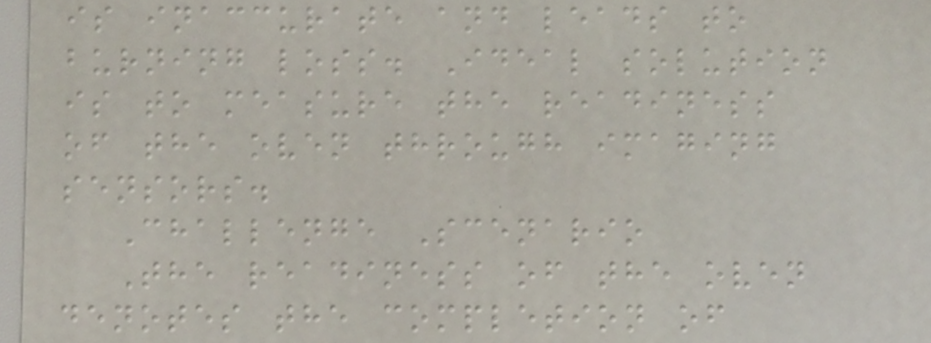is inaccurate and leads to
burning loss. Ideal solution
is to measure the readiness
of the oven through imaging
sensors.
Challenge Scenario
The readiness of the oven
denotes the completion of
